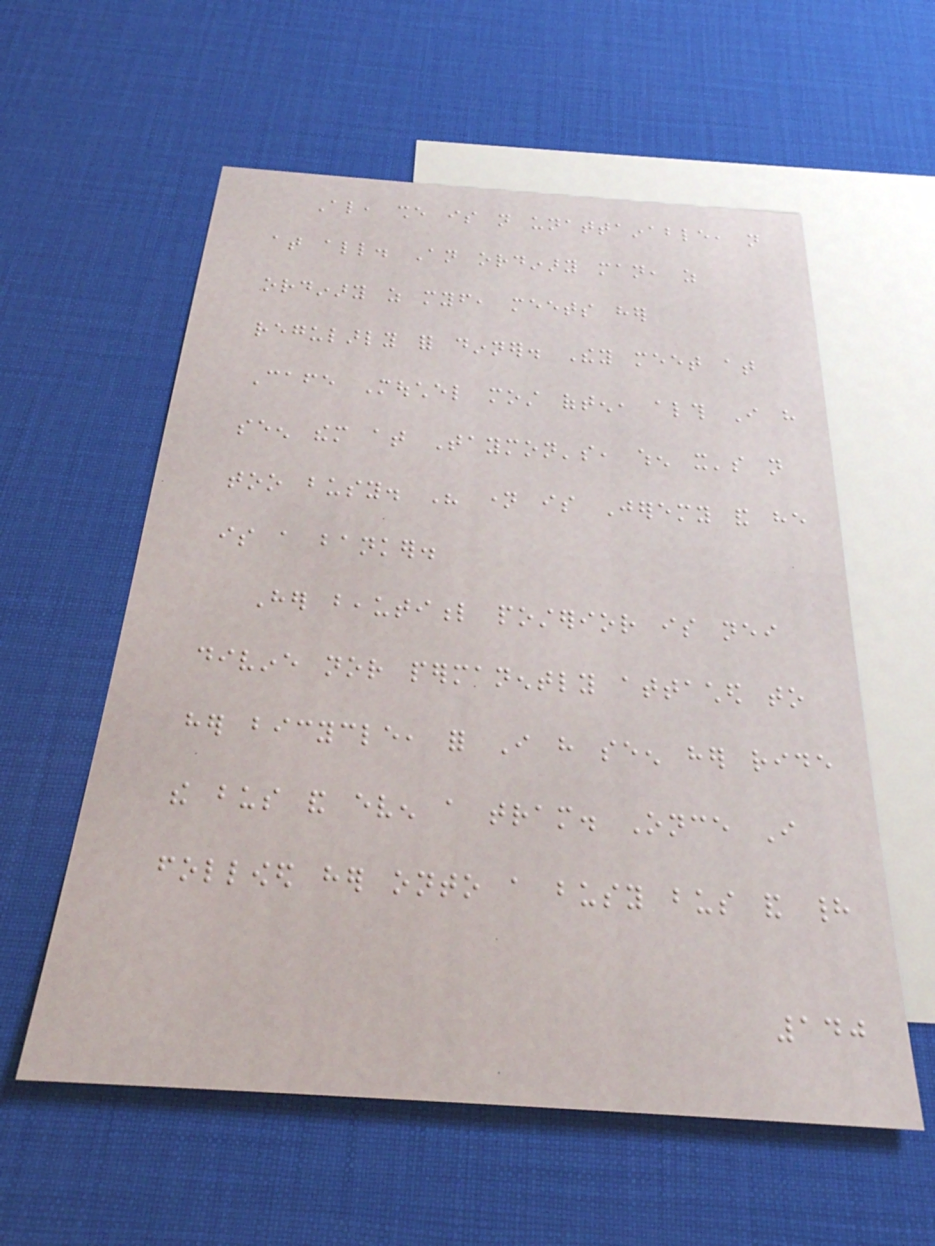Also, she is not unattainable, not
at all. An ordinary man, as
ordinary as myself, meets her
regularly for dinner. They meet at
Cafe Mouchel most often, although I have
seen them at Taymon's, when it's not
too busy. His name is Jeremy and he
is a banker.
Her beautiful posterior is neither
divine nor permanently attached to
her bicycle, for I have seen her ride
the bus and even a tram. Once I
followed her onto a busy bus and had
140
